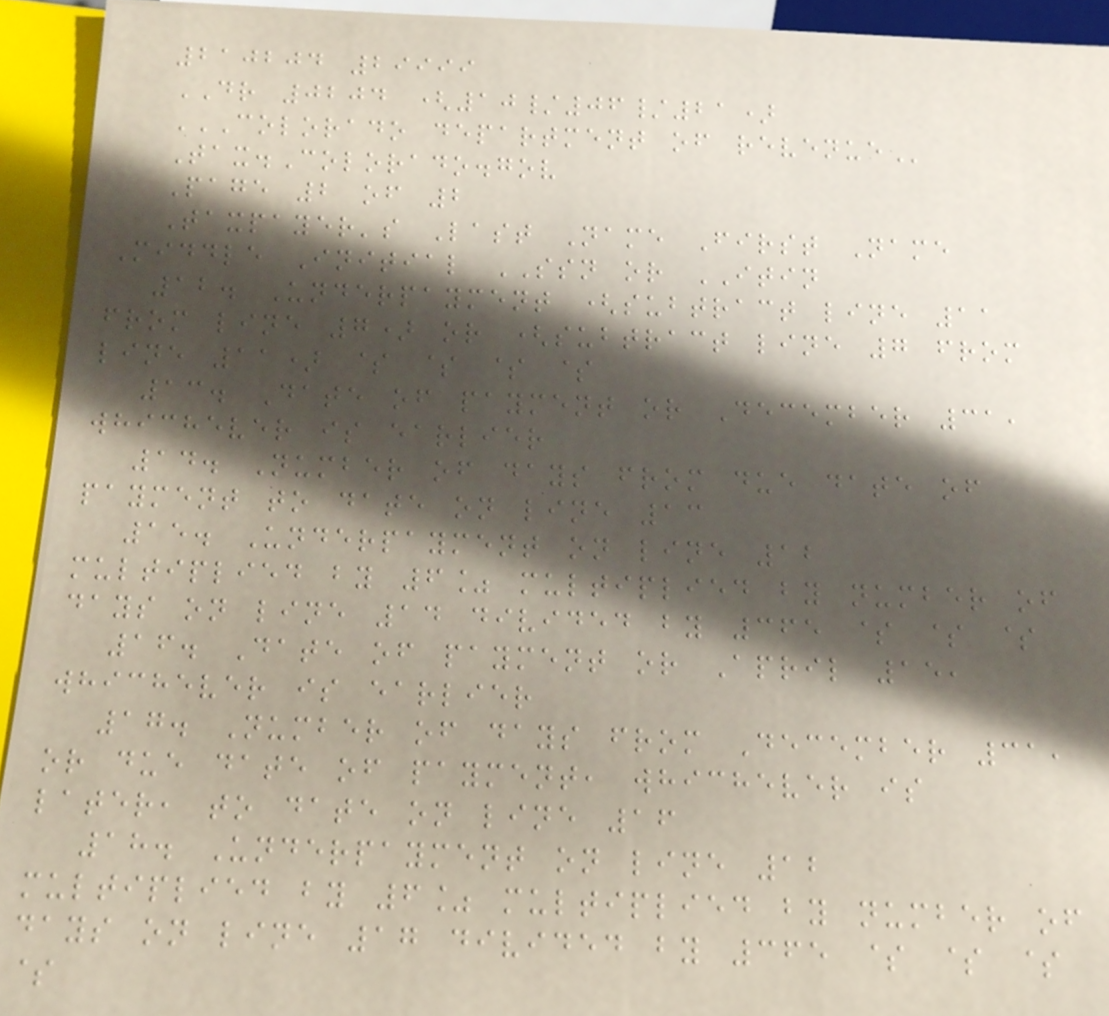210204 29999
DR 0204 (10/06/21)
COLORADO DEPARTMENT OF REVENUE
Tax.Colorado.gov
Page 2 of 2
Taxpayer's Last Name First Name
Middle Initial SSN or ITIN
12. Underpayment (subtract line 11
from line 7) or (subtract line 7 from
line 11) $ $ $ $
13. Date of payment or December 31,
whichever is earlier
14. Number of days from due date of
payment to date on line 13
15. Underpayment on line 12
multiplied by 6% multiplied by number of
days on line 14 divided by 365 $ $ $
16. Date of payment or April 15,
whichever is earlier
17. Number of days from December 31,
or due date of payment, whichever is
later, to date on line 16
18. Underpayment on line 12
multiplied by 6% multiplied by number of
days on line 17 divided by 365 $ $ $
$
